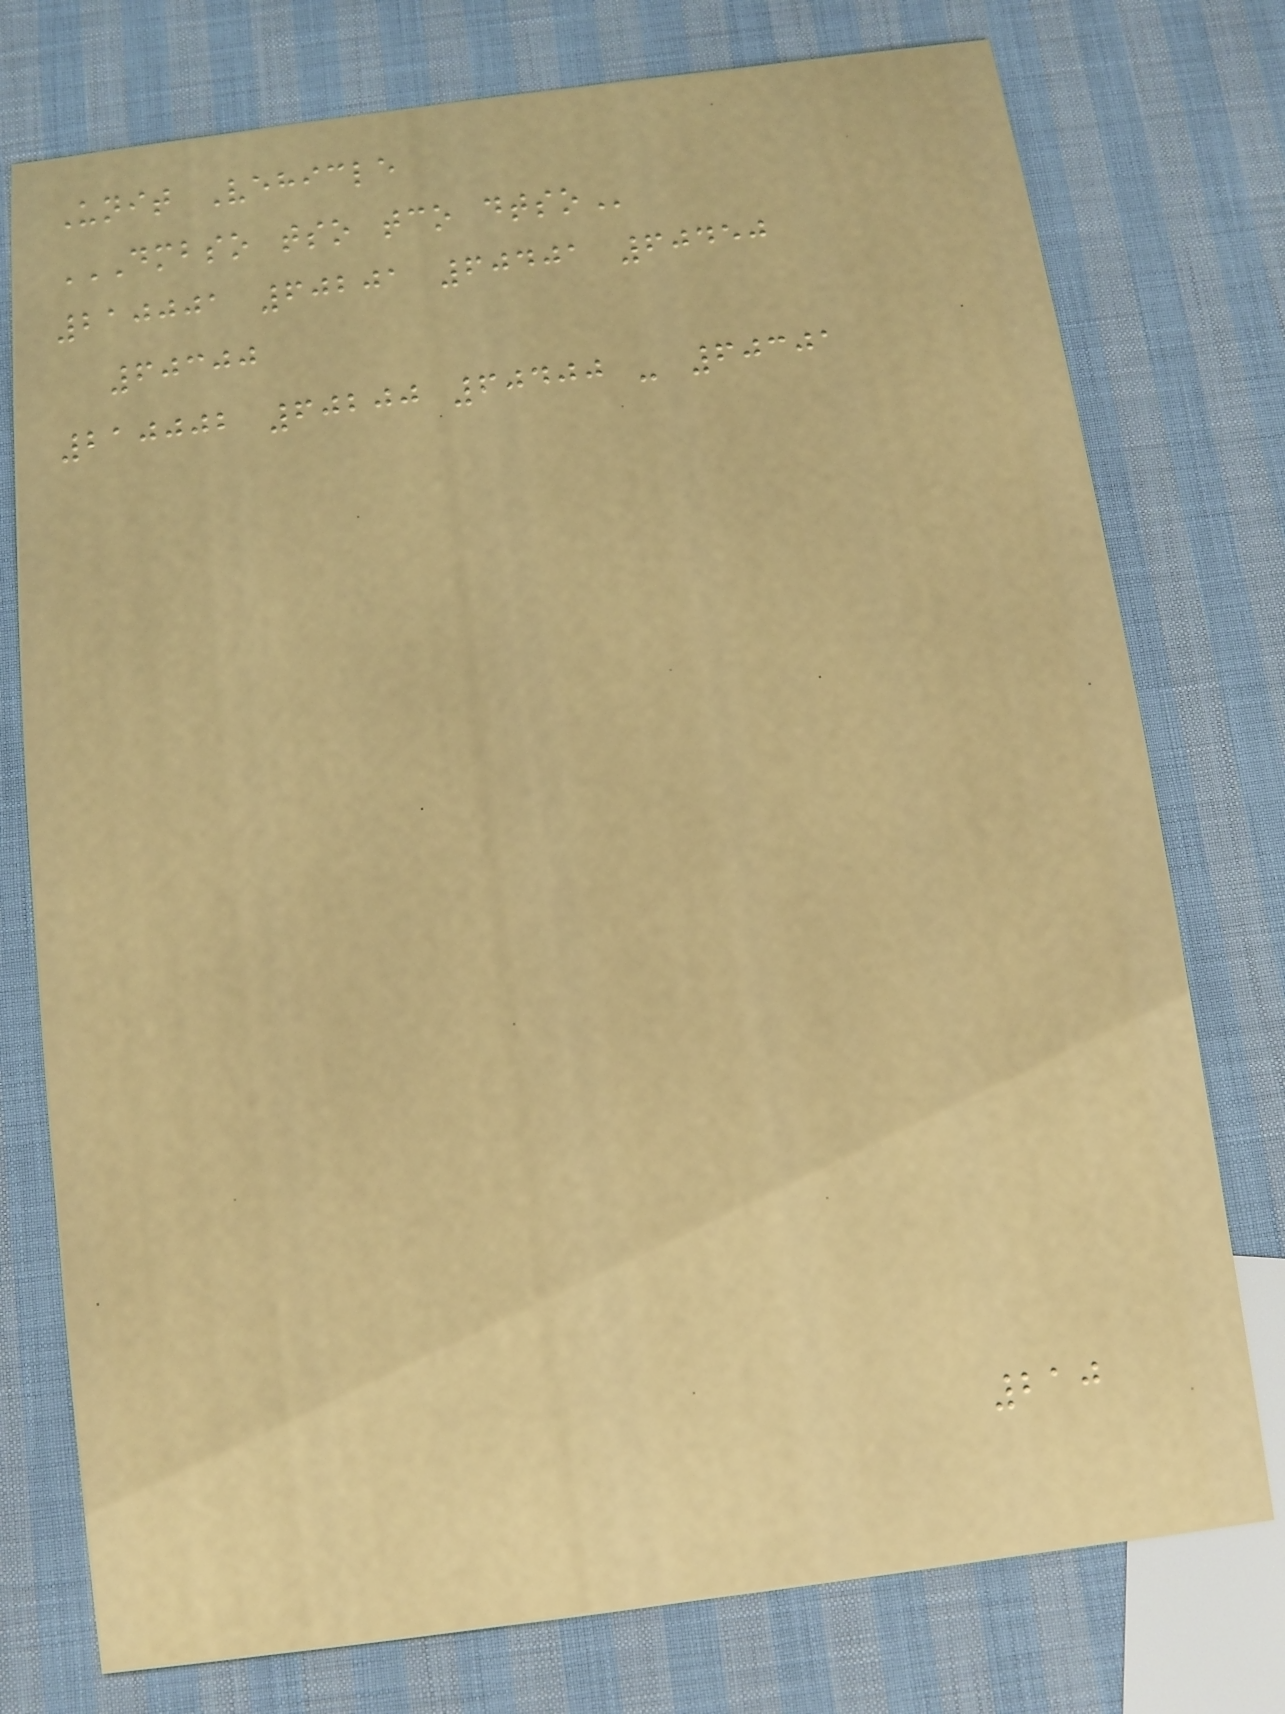Unit Vehicle
DMBSO TSO TCO DTSO
210001 60201 60401 60450
60300
210002 60200 60400 - 60301
210
